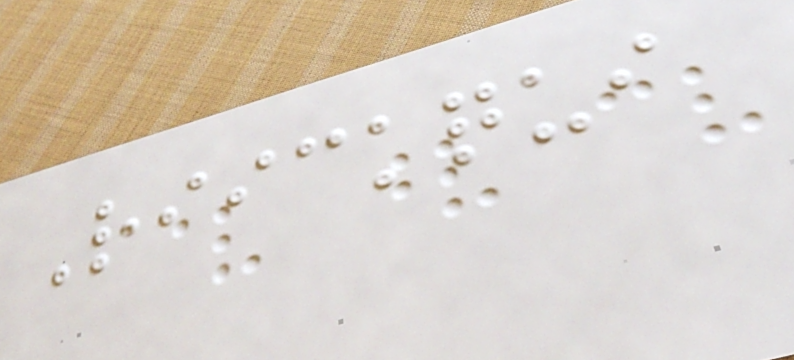Riickqui
